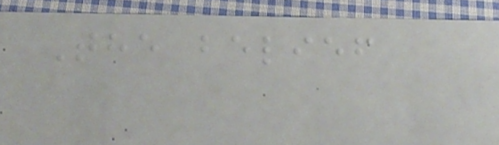The belief
